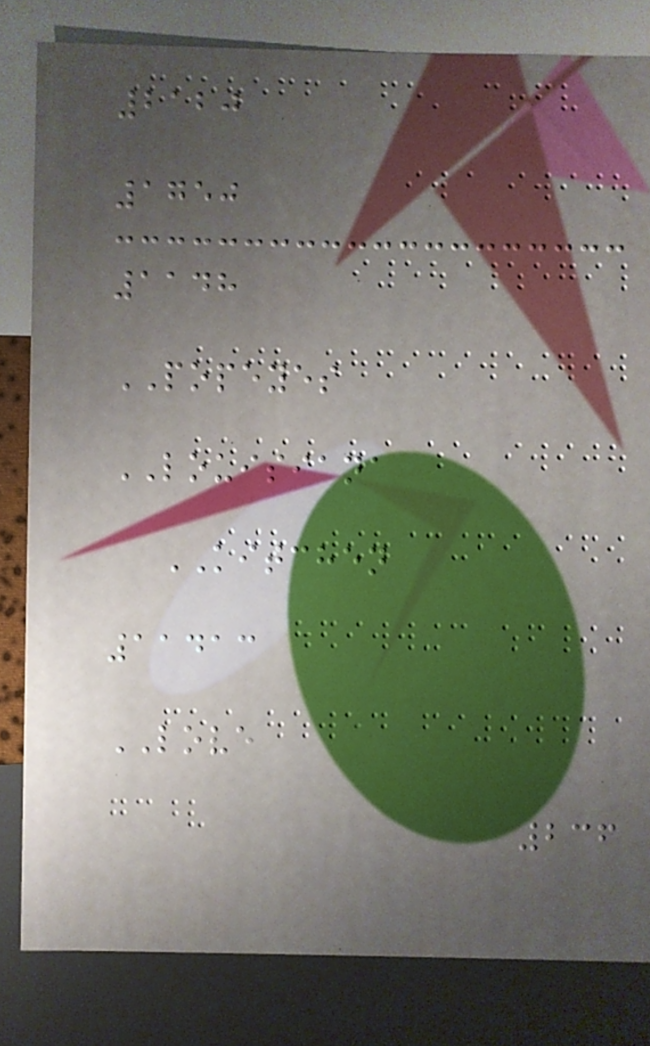2120
1750
1148
POPEYES
LOUISIANA
KITCHEN
11413
LOVE
236
